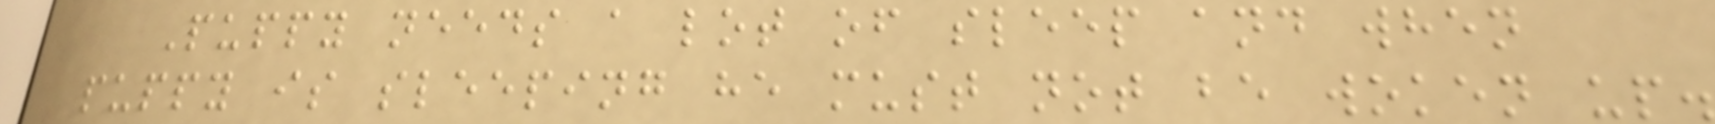Puppy needs a lot of sleep and when
puppy is sleeping he must not be woken up.
